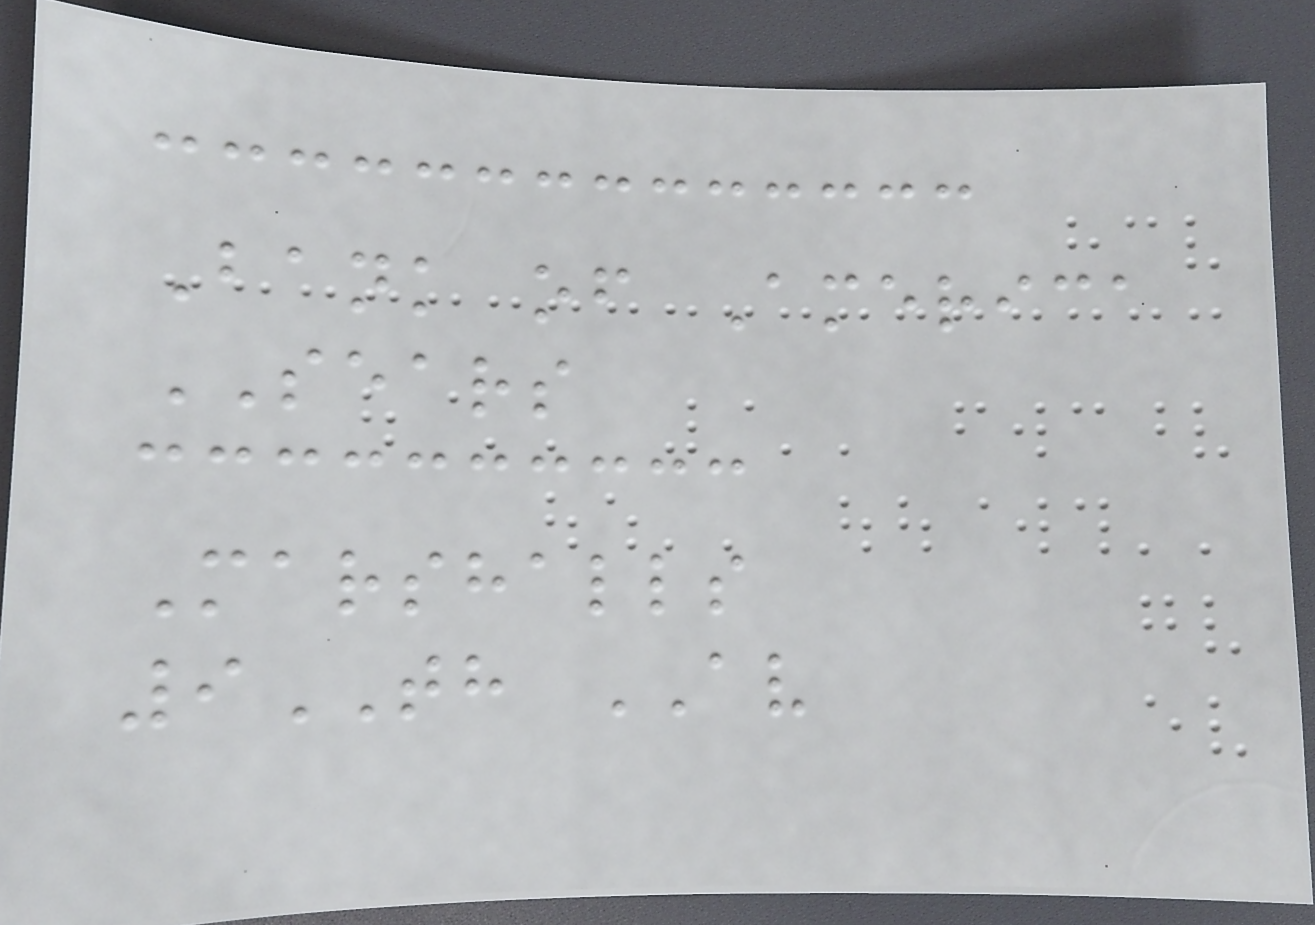Bank of America
SEARS
Marshalls
9TH AV
